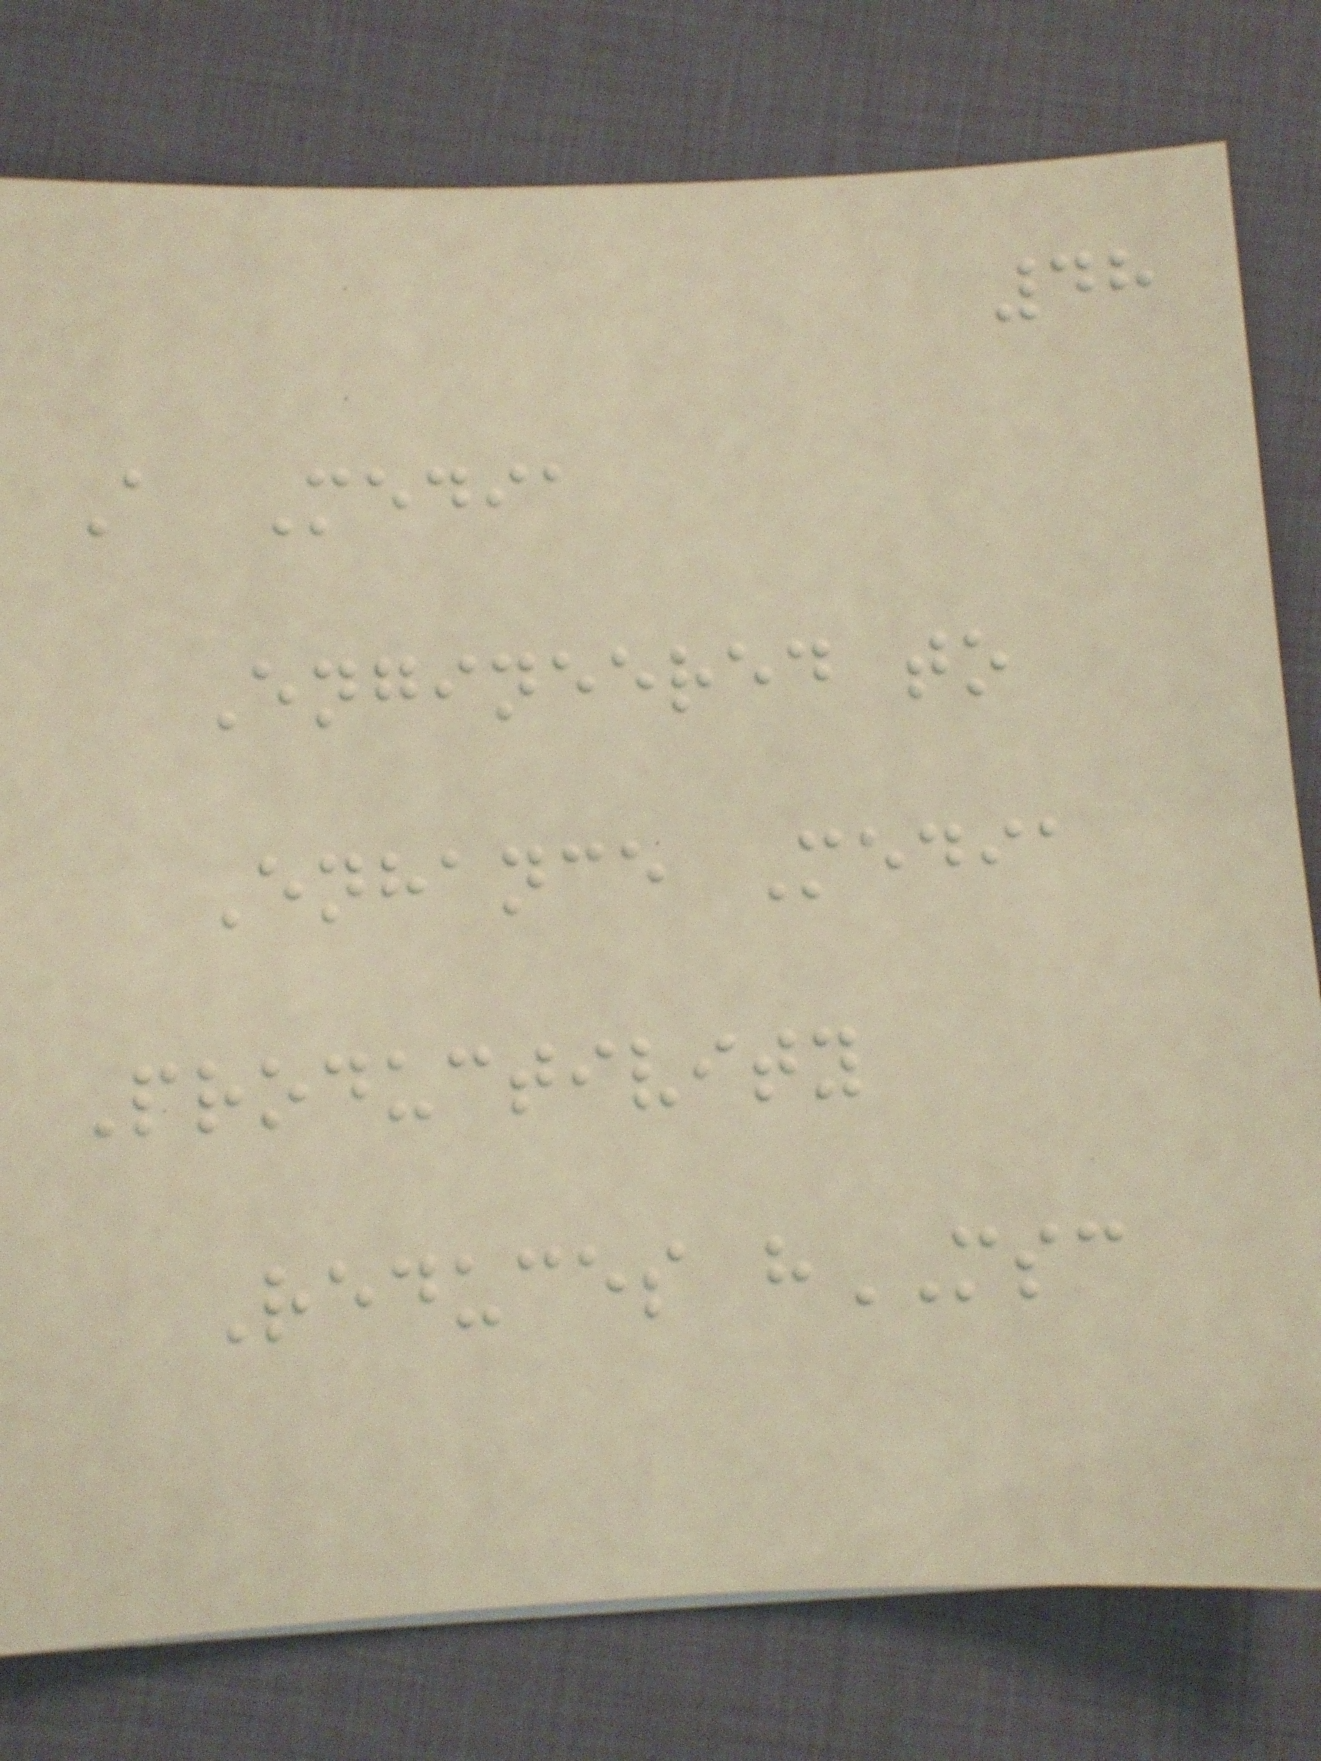48
A Media
Engineered to
Enhance Media
Productivity
Reduces hMSC
